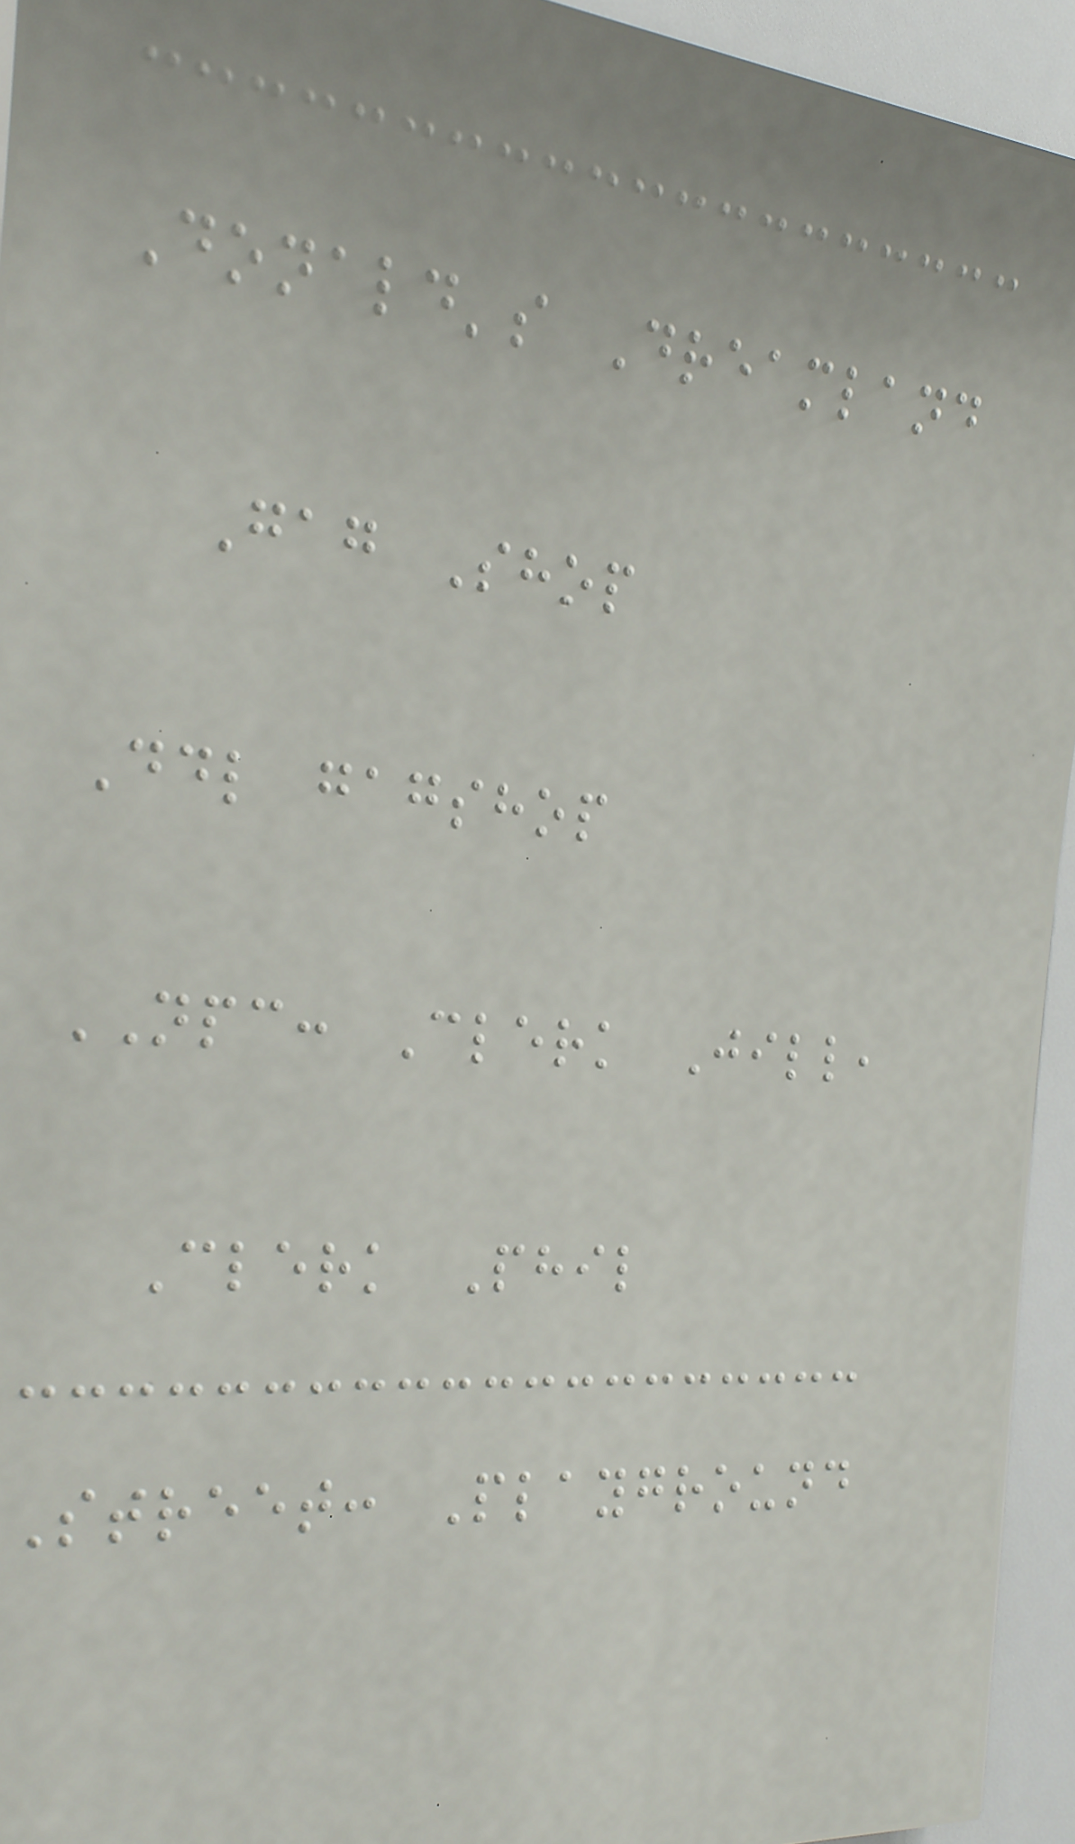Donald's Dreamland
Gag Shop
Ddl gagshop
NPC: Clerk Jill,
Clerk Phil
Street: Playground
